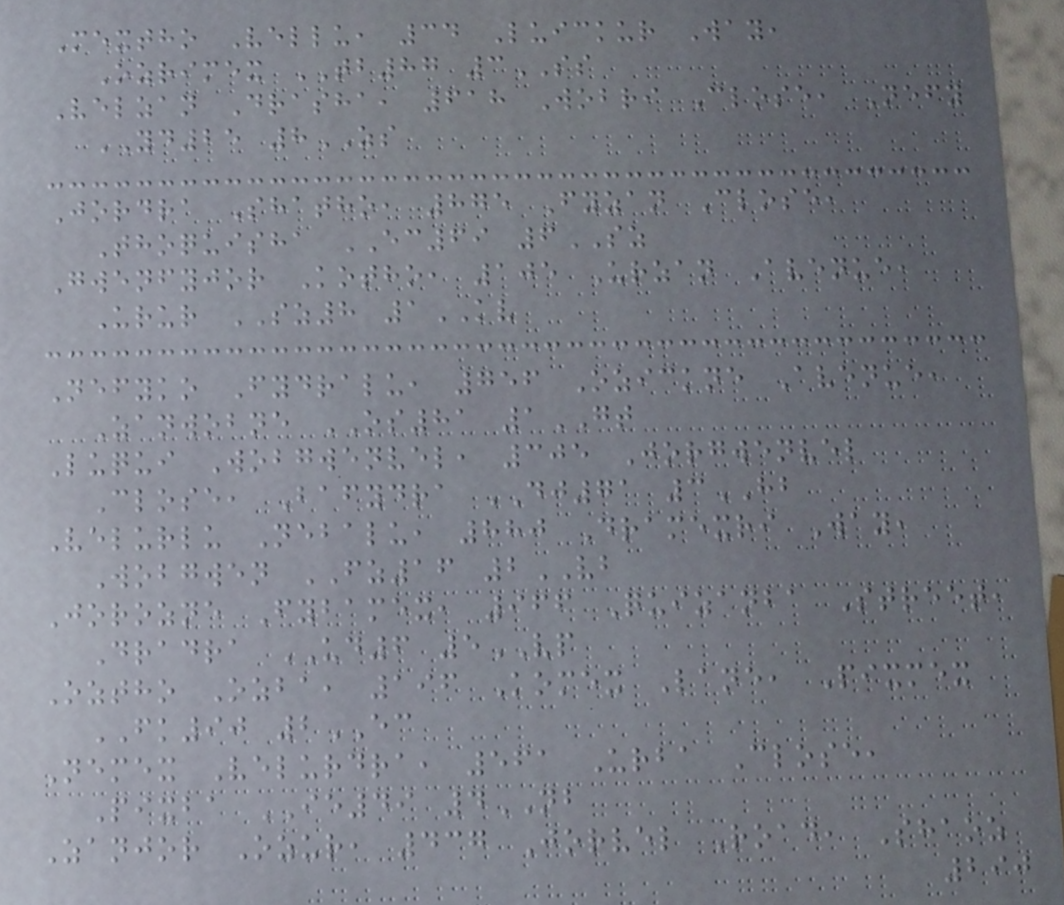Mextho Vellu, 34 Luickur Way,
Ozrimex TB87 3SS
Velzan Drasha, 618 Wobri Close, Nefy
YD25 8ZS
Jordra Shatho, 875 Fyzan Close,
Thoquisha EC69 6SZ
Gwenfyjor Kotho, 105 Urzan Avenue,
Urur SZ8 1KV
Nefyko Fydralu, 756 Ozickne Avenue,
Zanwobne OS81 1GT
Luqui Wobgwenvel, 305 Jorgwenvel
Close, Bafydra DJ71 3HB
Velurlu Nebalu, 880 Dramexri Way,
Wobgwen FZ16 2VB
Jorozne Fybamex, 966 Quizanba Street,
Dradra UD6 5VP
Oztho Ozba, 196 Komex Lane, Pixmex
FK90 2EC
Nemex Velurdra, 561 Urba Close,
Pixba IE49 4NB
Zanjor Ozur, 437 Jorvel Road, Shaoz
290
